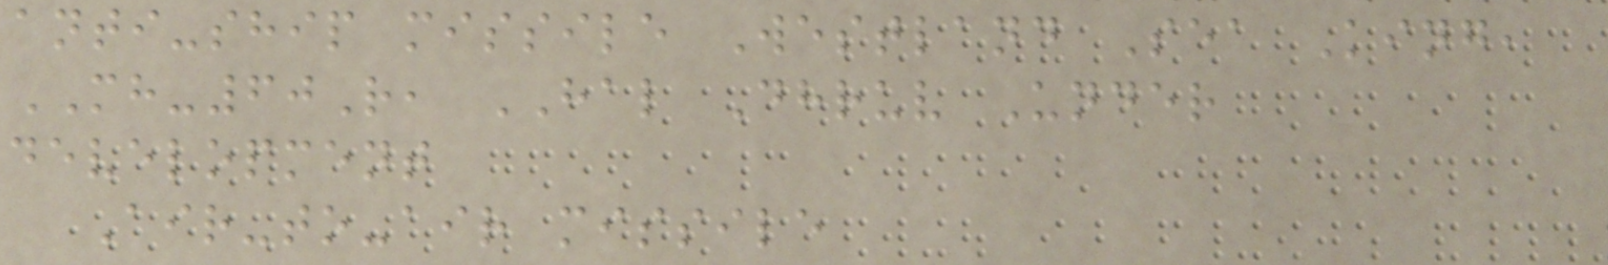anti-ship missile Westland Sea King,
MH-60R, HAL Dhruv Under
development
Air-to-air missile
